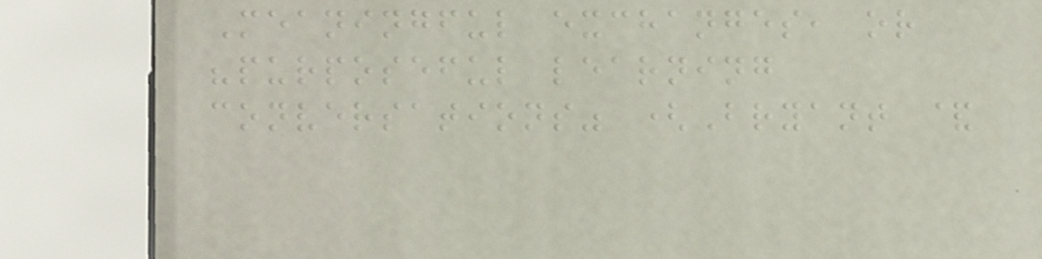Meaningful exchanges, or
"purposeful learning
conversations" (Bryant &
